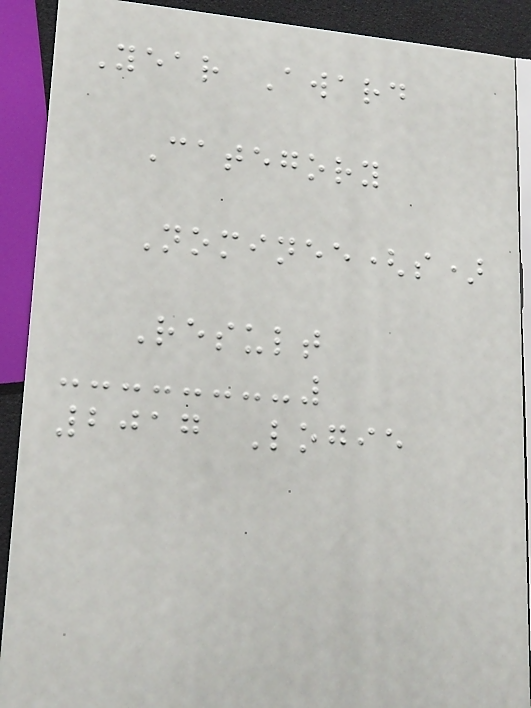Year Award
Category
Nominee(s)
Result
2017 Logie
